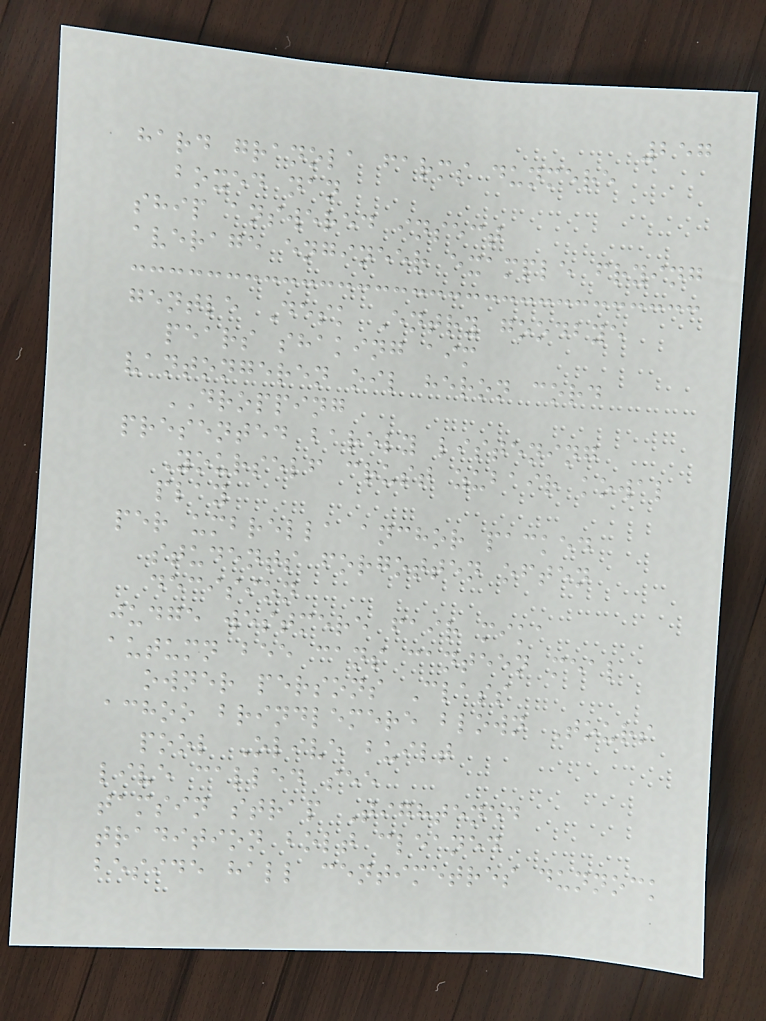257
hard granola farms dunmere
boxed nan
ship answered insect
average engineer example frying
gentle Desk Entry goodbye
pears shaking aim
vantongeren oil heron cord
DROPPING
presented barely listening
Yourself crust zubair kowal
play
per umbrella anchor packed
students forgotten often
decision
judge westmere fair mika
autumn bee cans canteen meal
owner persons Class
achoo brindlemere blown Tours
pool Olive built
live called see
tamsin strap Tightened
tradition bolt cleaned
beside hall centimetres dunnock
